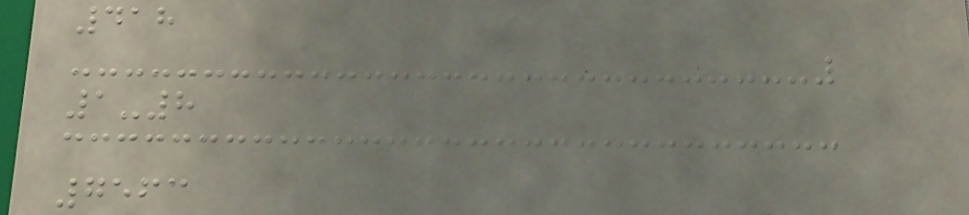418
1-8
7563
